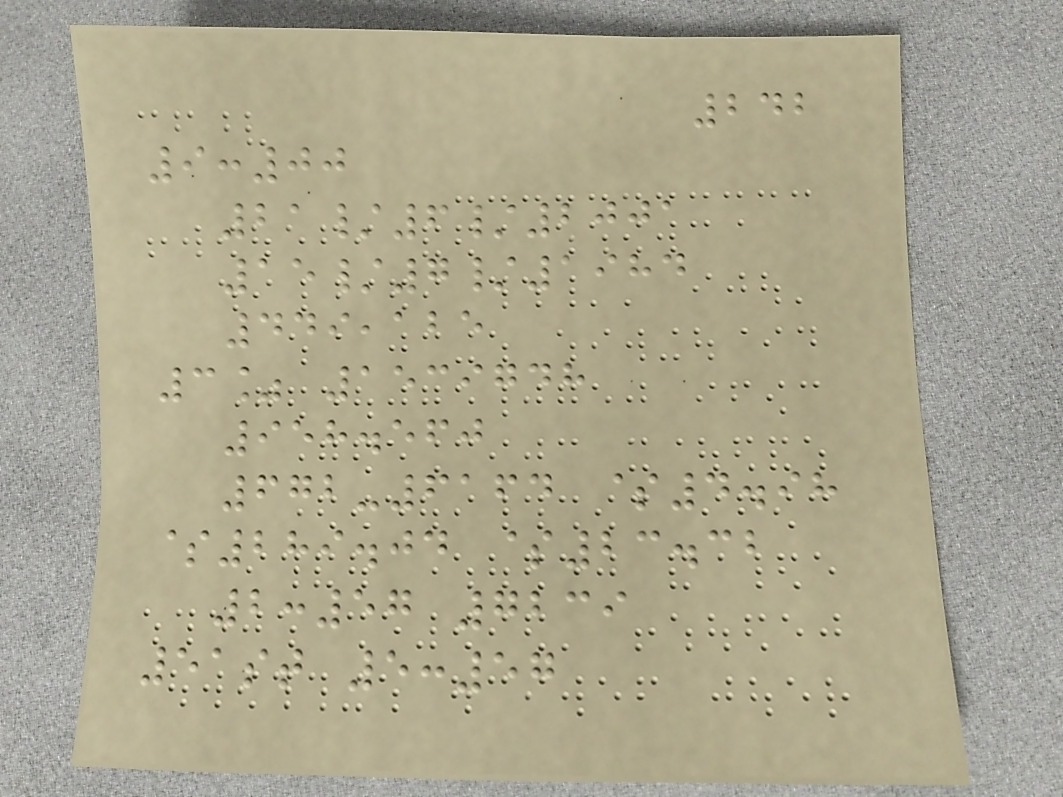242
9:00
21/6/2001
15/7/1984
449,125
3% 1539748
958.560
672-6164 $4.98
$289.04 $23.32
2:57 7239
51st 5:57
